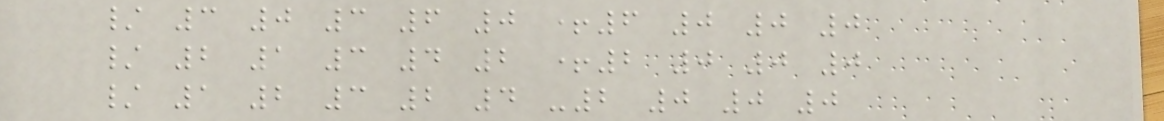/ 3 0 3 6 0 +6 0 0 0
/ 2 1 3 4 2 +2 0 0 0
/ 1 2 3 2 4 -2 0 0 0
